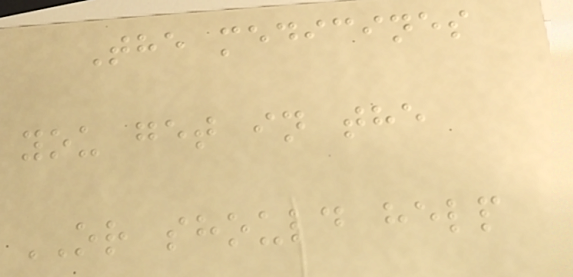The medicines
you get in the
OR should help
